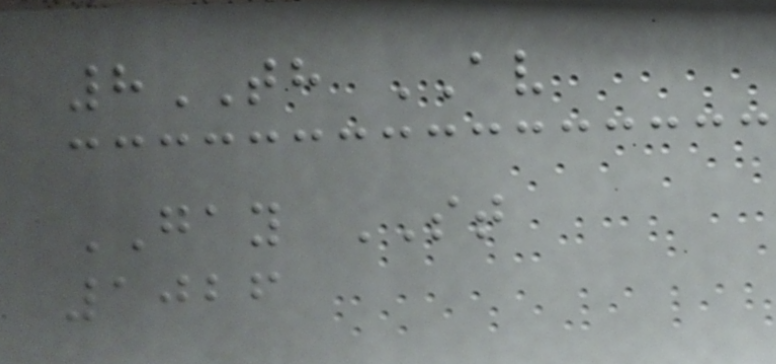8TH AV
GAY ST
1026
